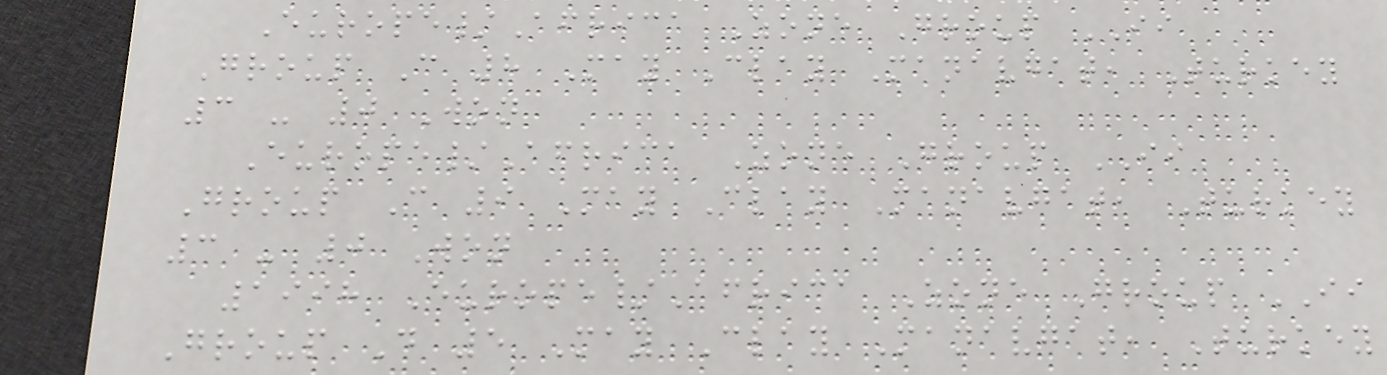Europe/Africa Zone Group II
Group C 8 May Clay Manavgat, Turkey
3 - 0 Won
Europe/Africa Zone Group II
Group C 9 May Clay Manavgat, Turkey
3 - 0 Won
1998 Europe/Africa Zone Group II
Group D 5 May Clay Manavgat, Turkey
